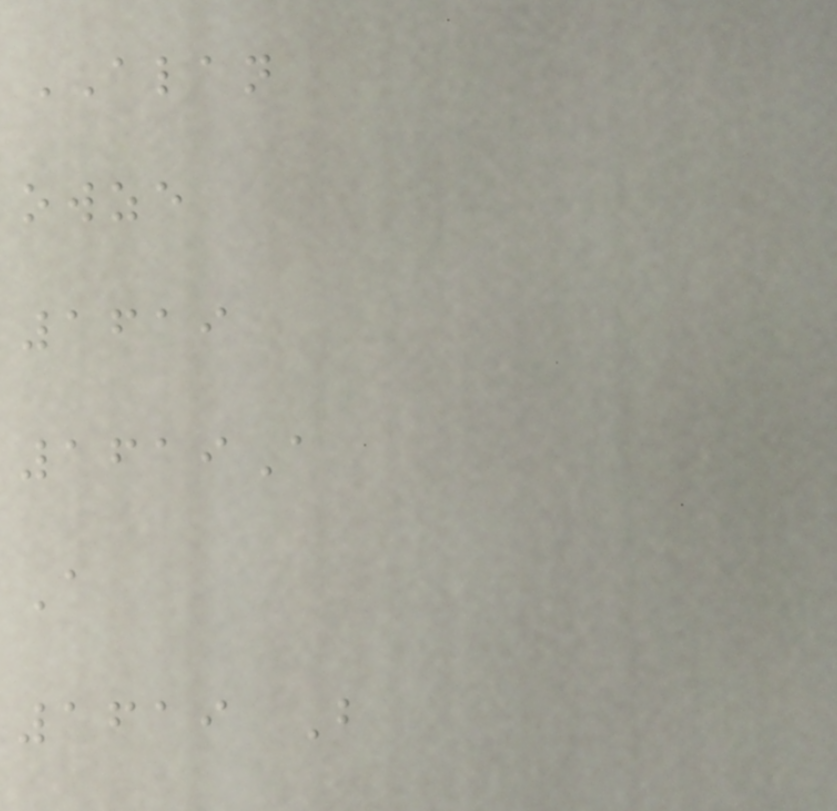ALAN
owze
1619
1619A
A
1619 B
